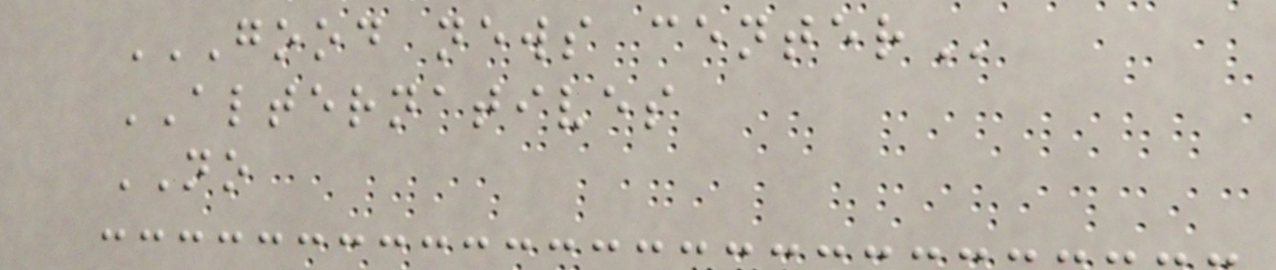GOOD NEWS CENTER
ALTERNATIVES
NO
